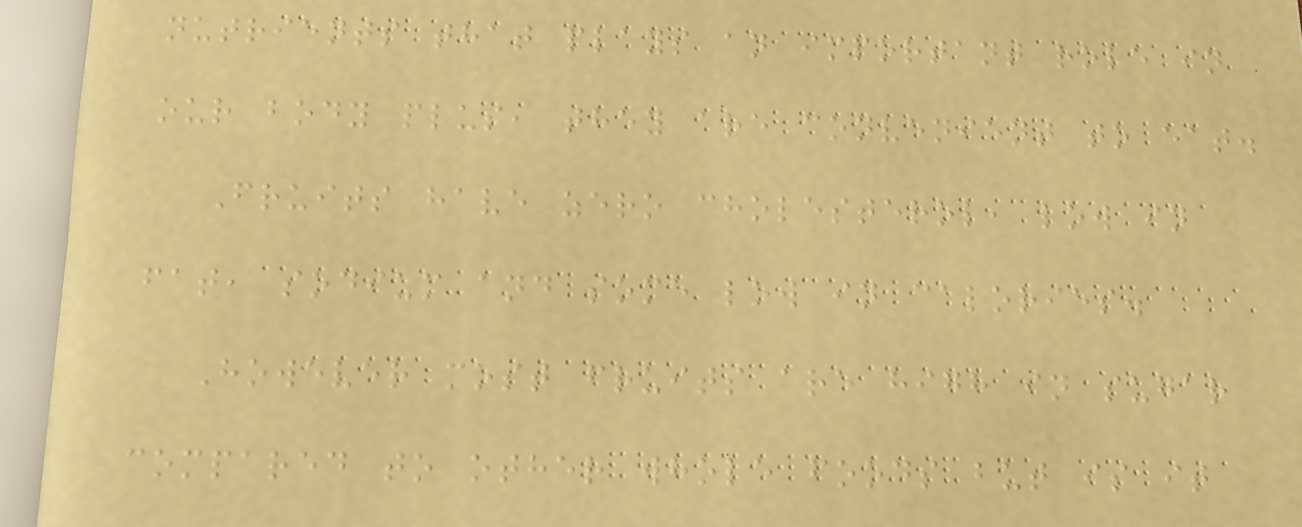nutrients that plays an important role in
our body plus, they are convenient to eat.
Fruits have zero cholesterol, low in
fat, sodium and some low in calories.
However most fruits are high in sugar
compared to other whole foods but is it
